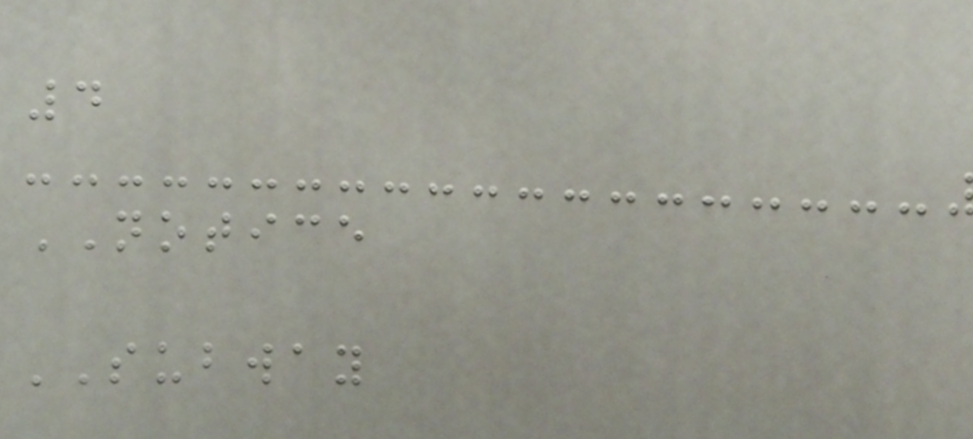4
NOTICE
SUBWAY
